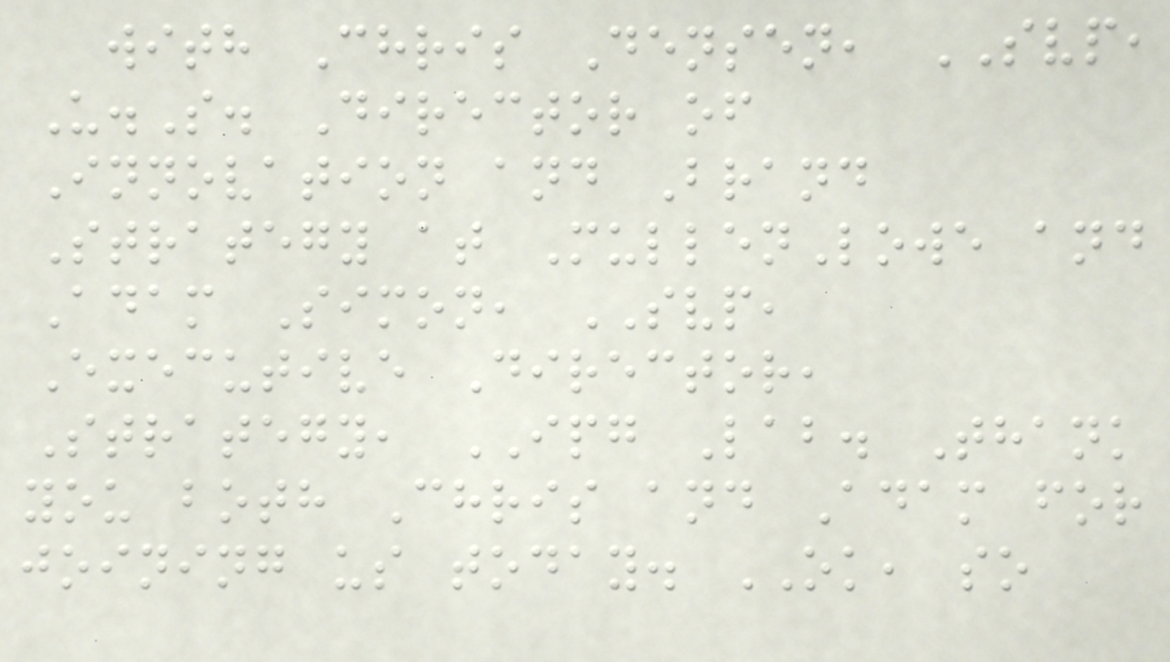with Chris Densen, SVP,
U.S. Director of
Innovation and Brand
Strategy at MullenLowe and
Adam Simon, SVP,
Executive Director,
Strategy, IPG Lab. Thank
you both Chris and Adam for
joining us today. OK, so
